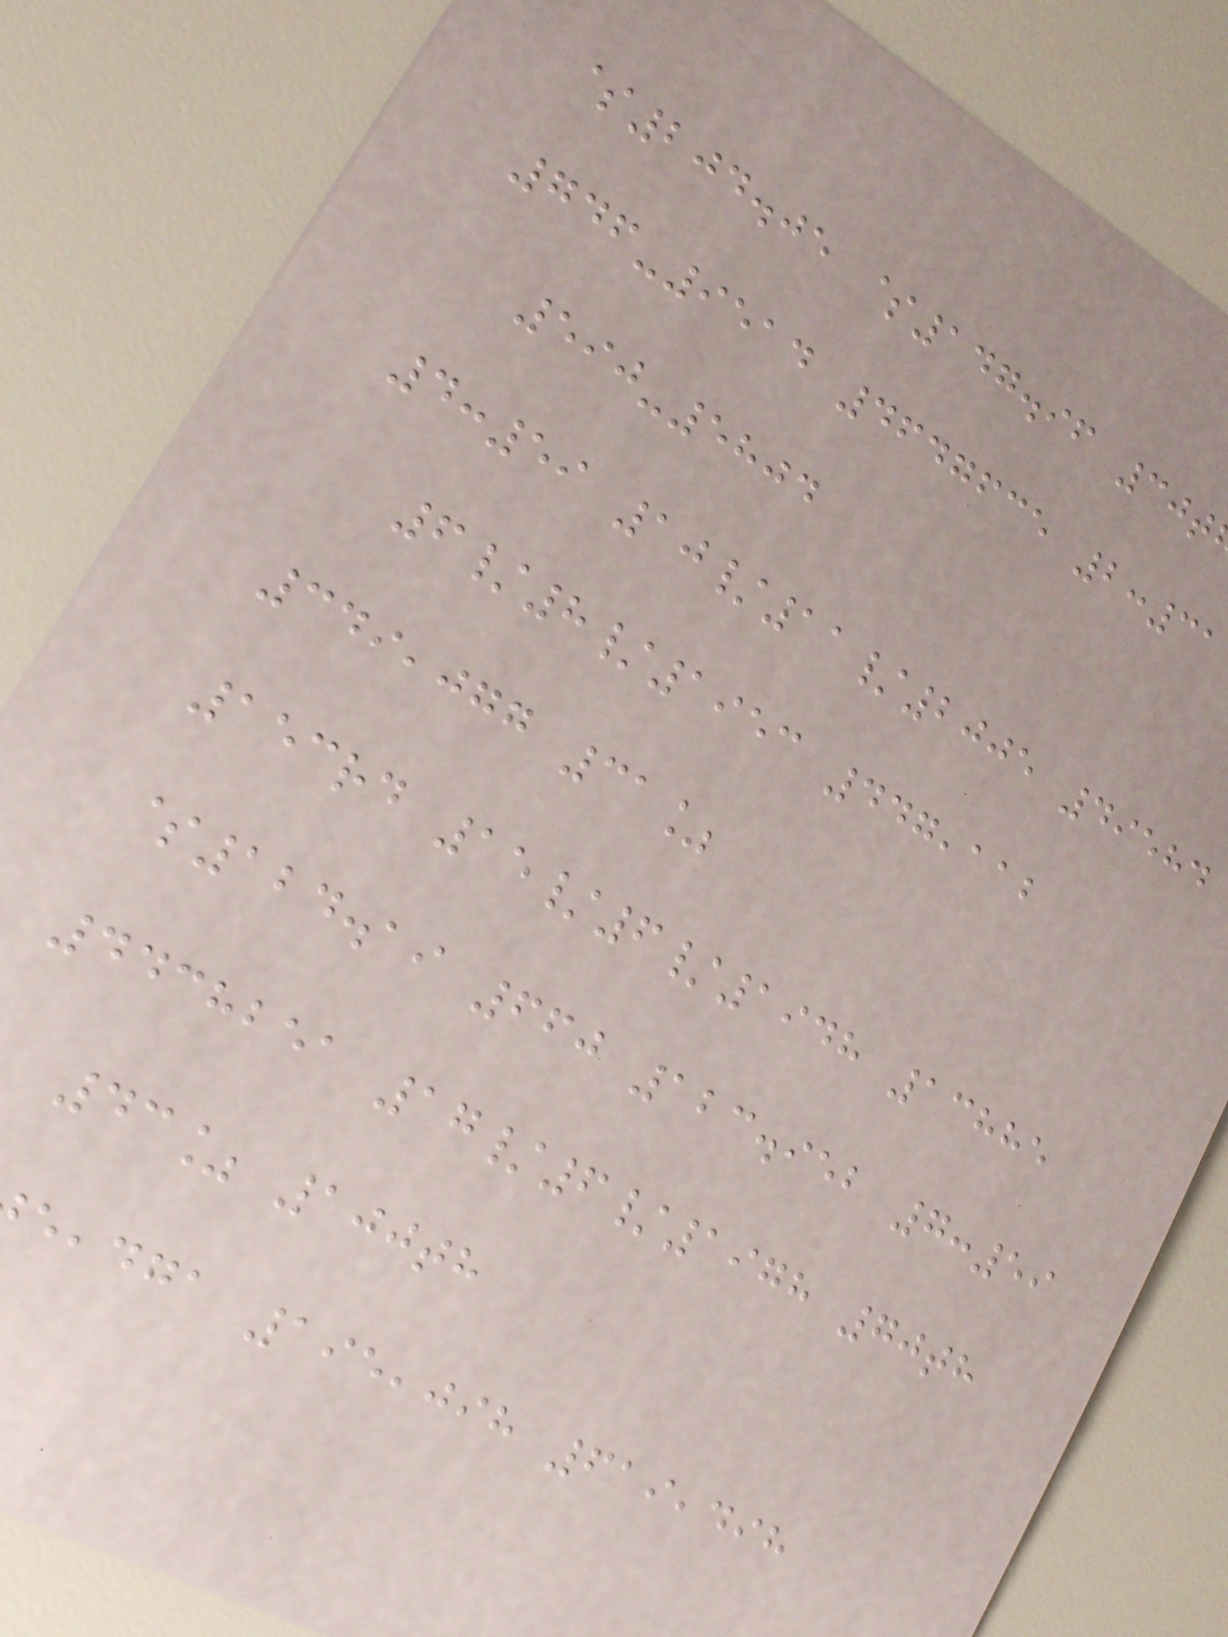$204.05 $147.96 30t
746-9514 4647635 2:31
590-5804
4:59 10/11/2005 49584
6/8/1953 447,112
349,077 31%
153rd 15/6/1948 13885
$124.19 660 123.952 7:59
4438251 17/6/1978 70th
43% 100th
,dga 195,098 619,498
